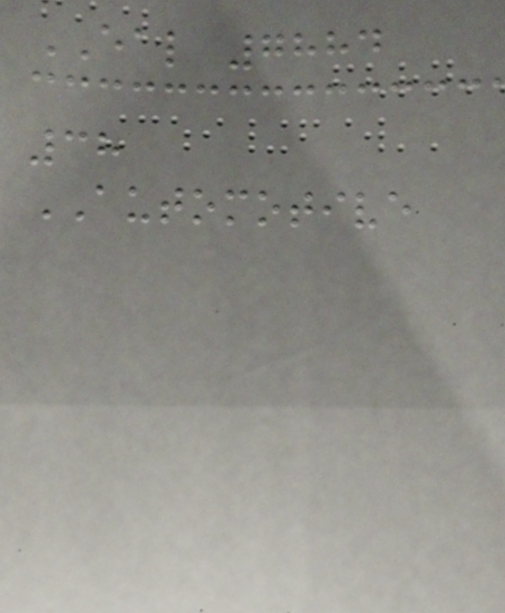EAL 7884
38
AUTOMOTIVE
